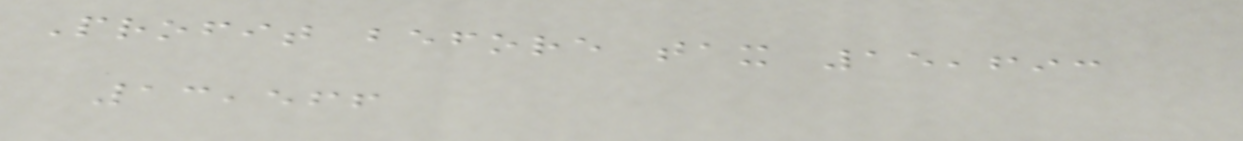Profit before tax 15,693
13,566
